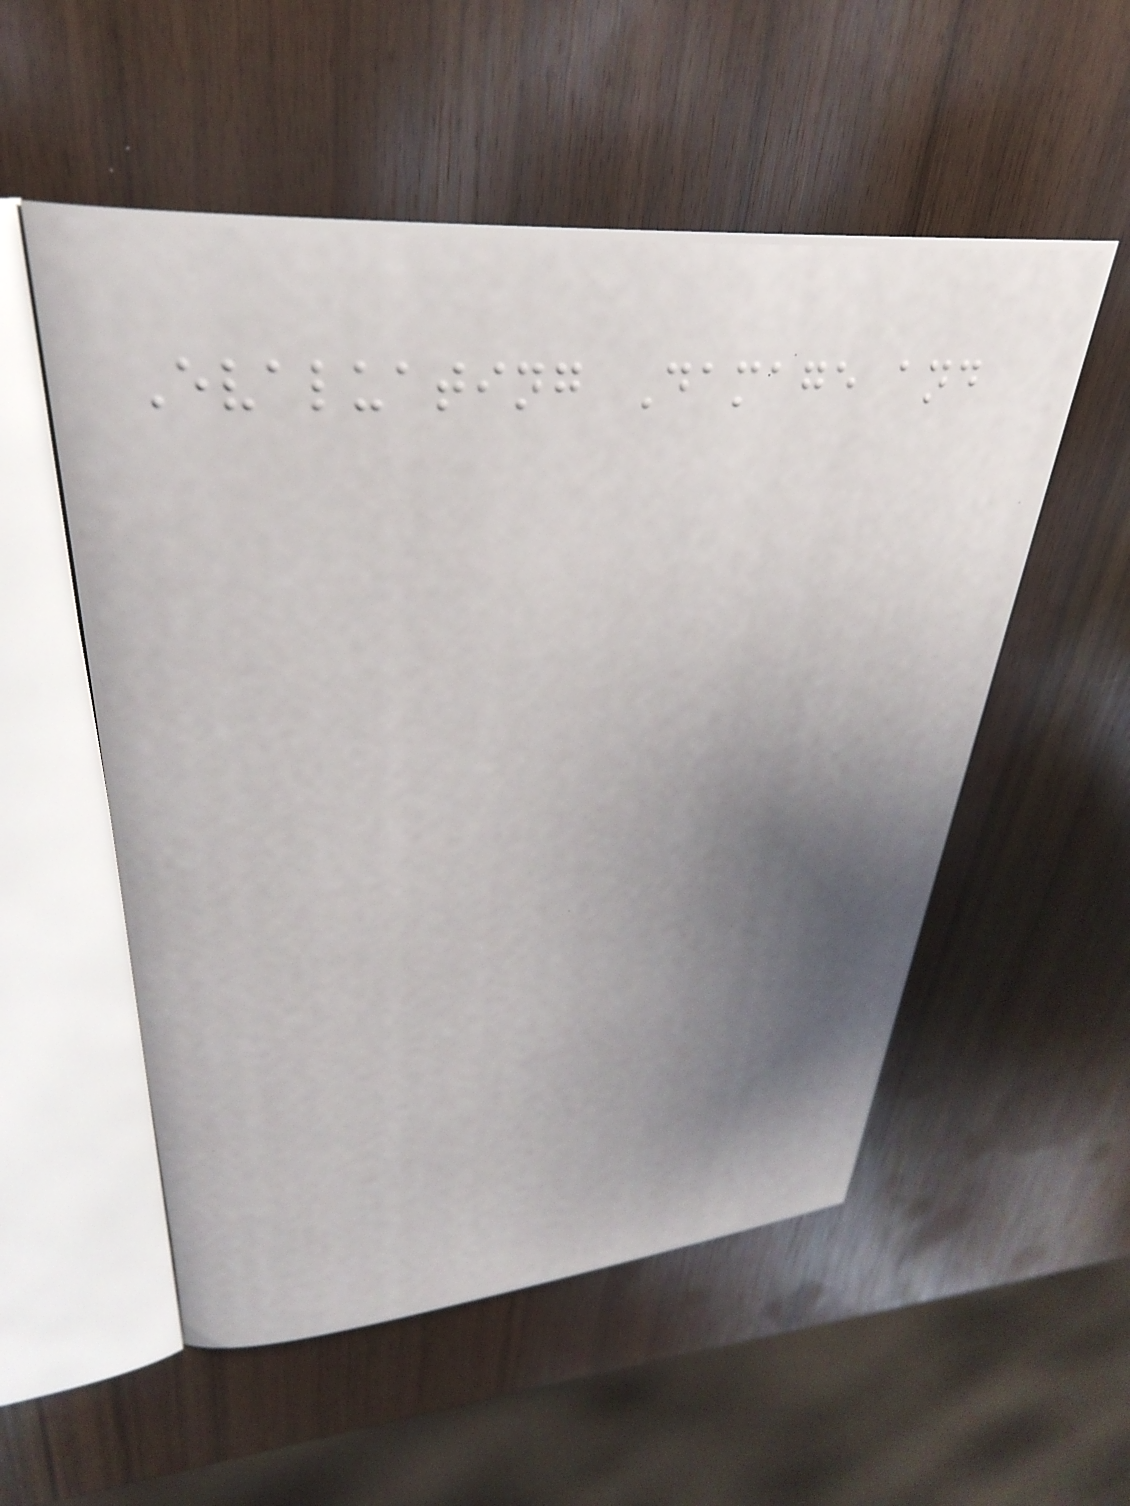Evaluating Damage and
